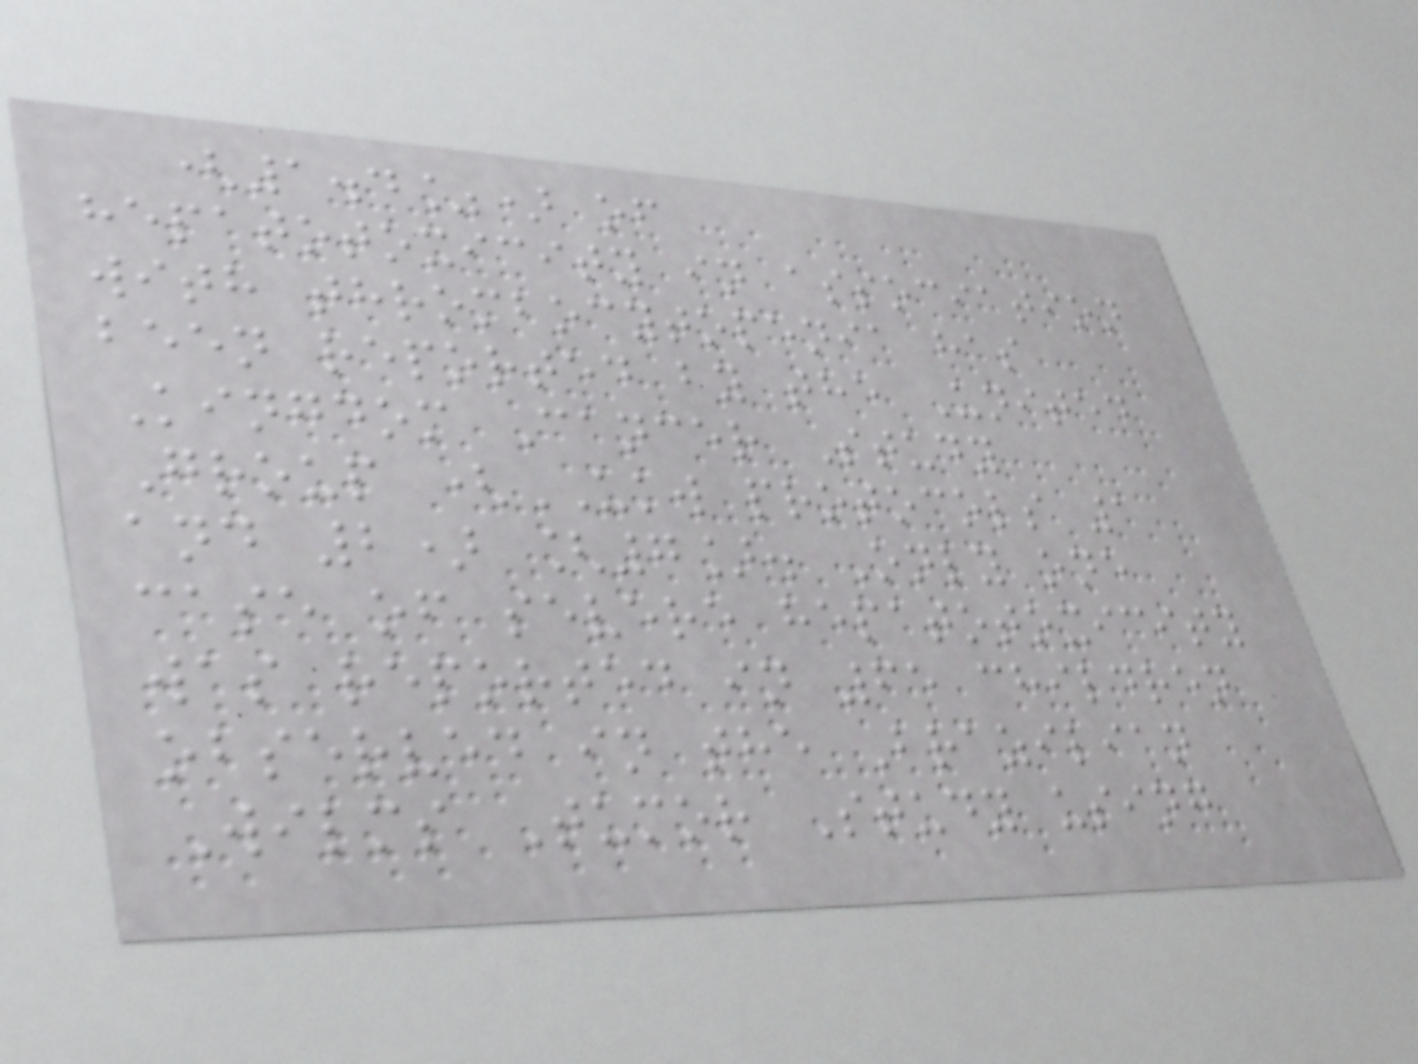(1.4%) of
hepatotoxicity in association
with thrombocytopenia has
been reported by the United
Kingdom Cancer Study
Group (UKW protocols 1
and 2) [7]. Only one
case of severe hepatotoxicity
was reported in 65 children
observed in the Brazilian
Wilms Tumor Study using
